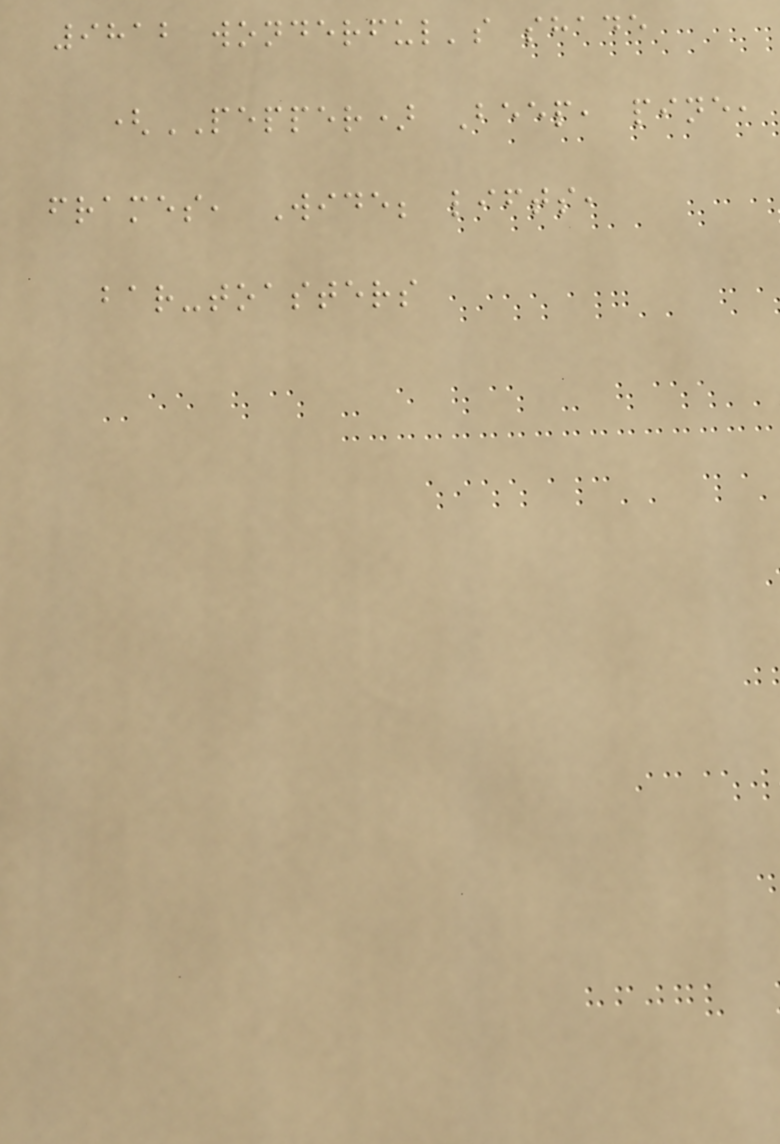9812 wonderful's shade
(PEPPER) Beep, pine,
frames, Wide; lifts,
bar-toasters
